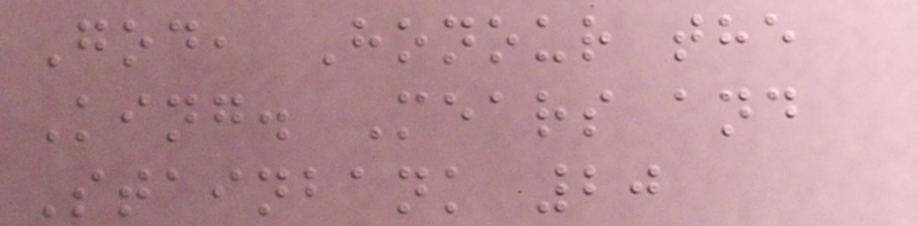God, Honour the
King. Mears and
Stainbank 20
